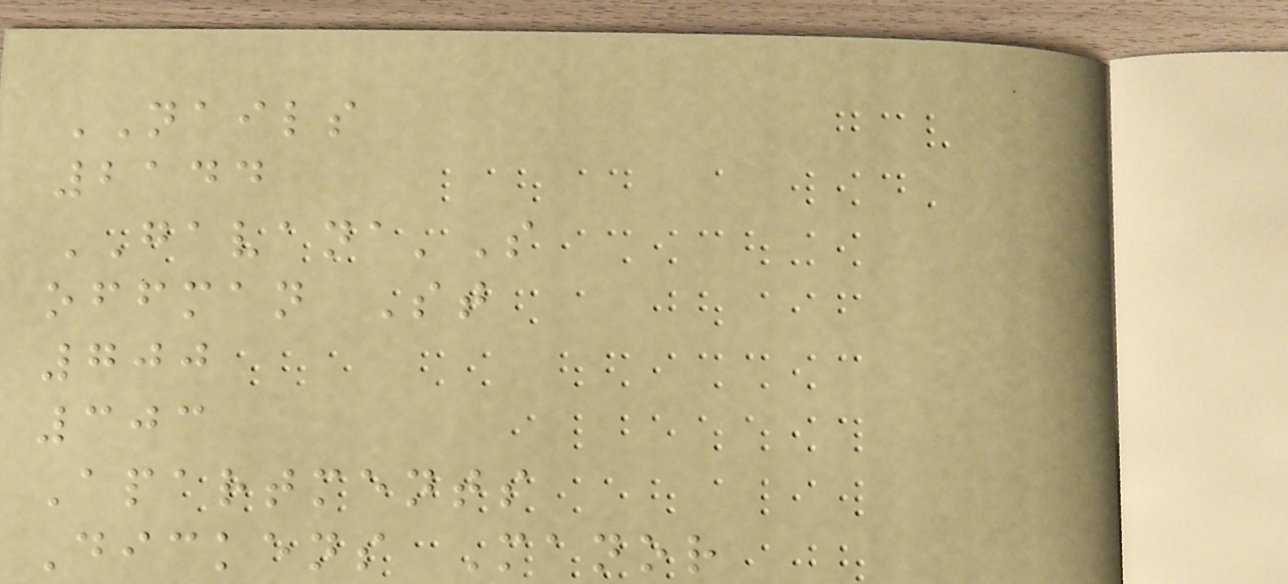NAILS
2144
GAVANA'S
offman St
700
303
Apartments
Dickens Manor
